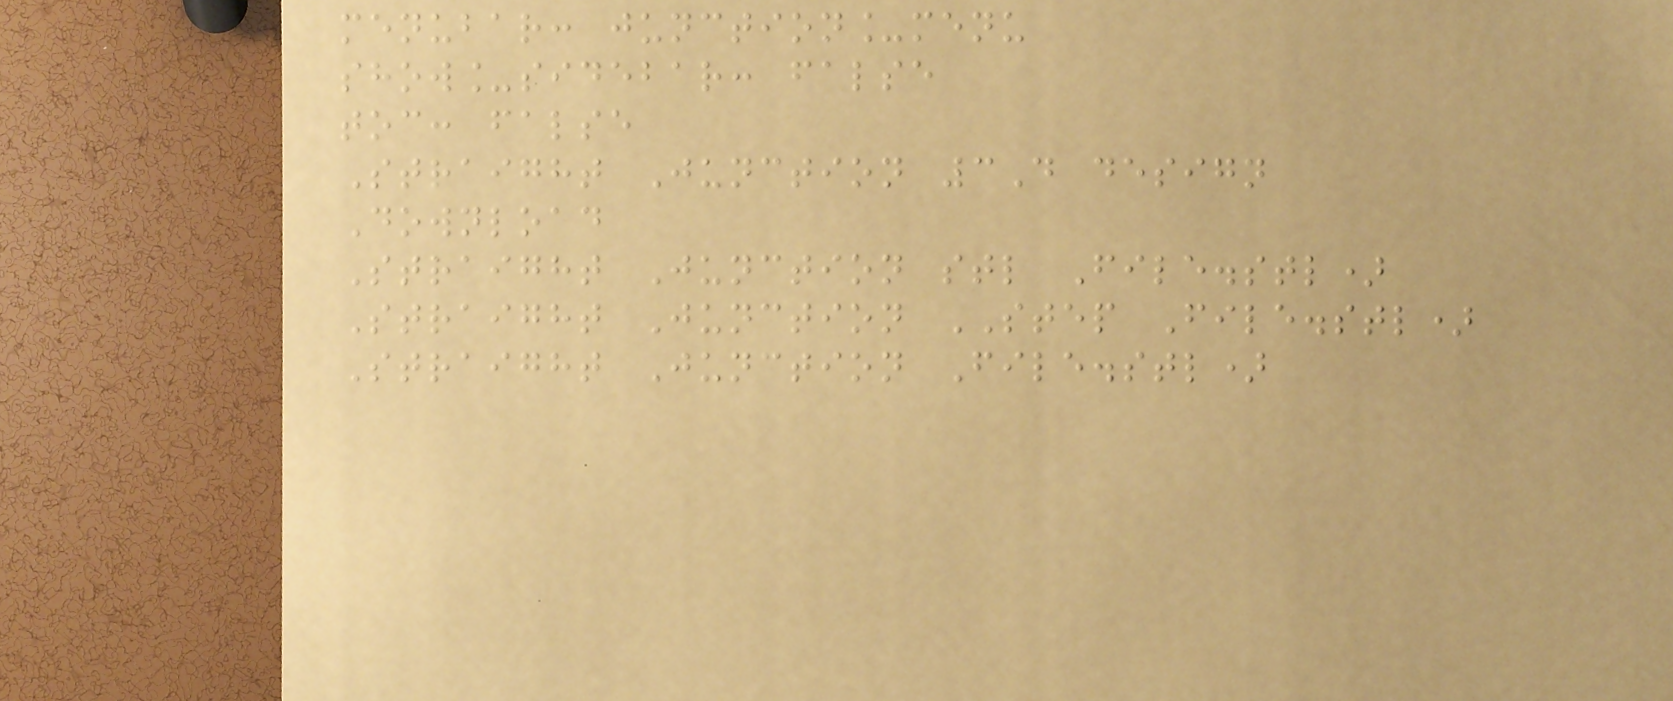menubar: junction_menu
show_sidebar: false
toc: false
Straight Junction 3D design
Download
Straight Junction stl File.stl)
Straight Junction STEP File.stl)
Straight Junction File.stl)
